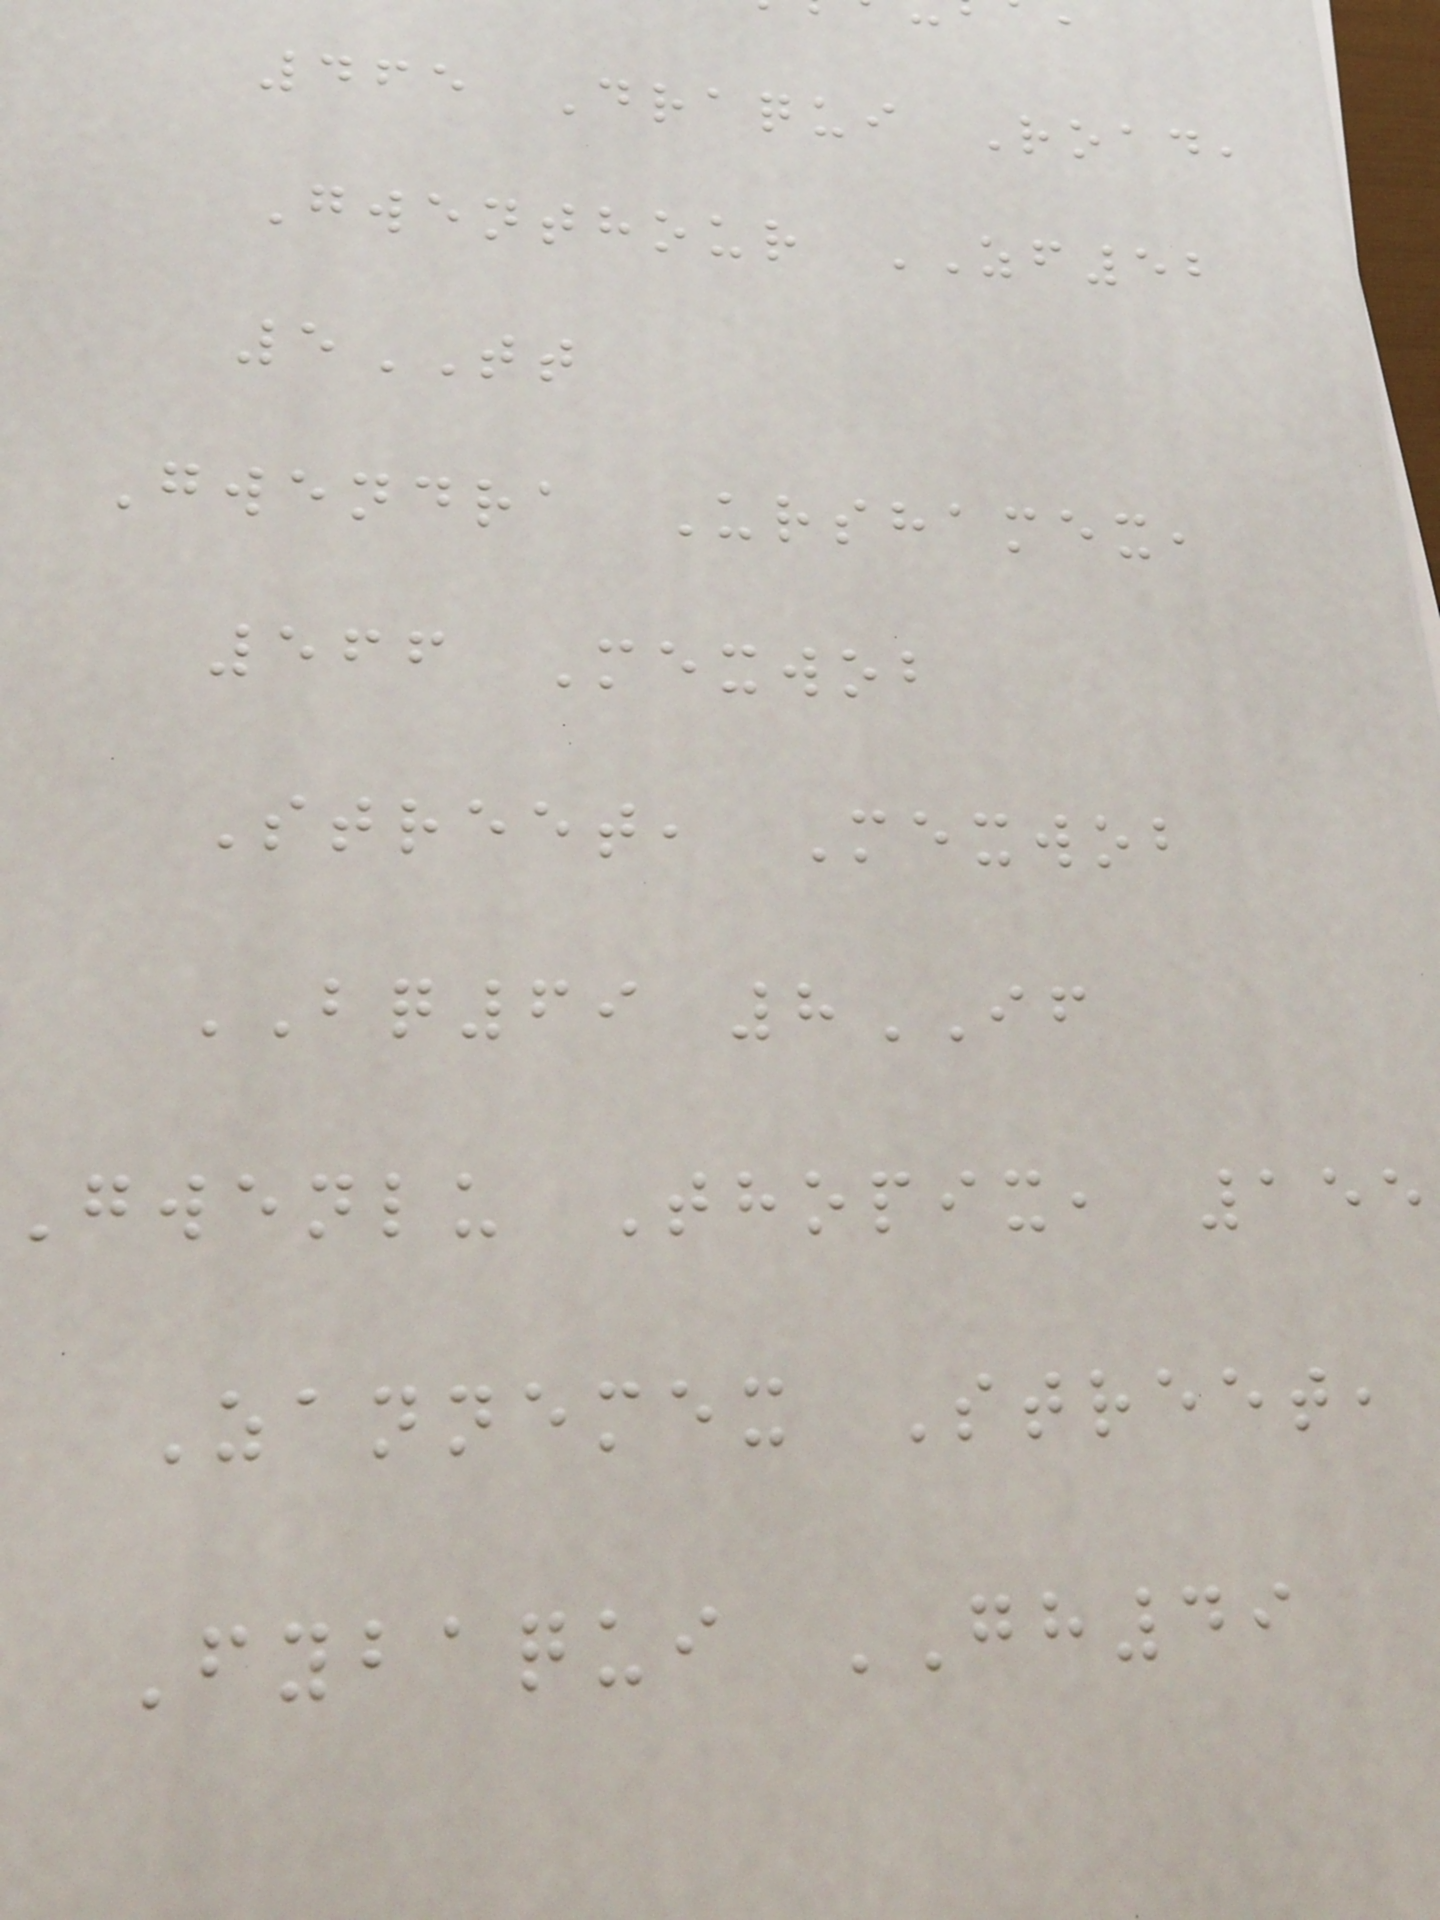465 Draqui Road,
Gwenthour ZF52
5TT
Gwendra Urshamex,
566 Mexwob
Street, Mexwob
BQ69 8IF
Gwenlu Thopix, 155
Zannemex Street,
Fybaqui GH49
